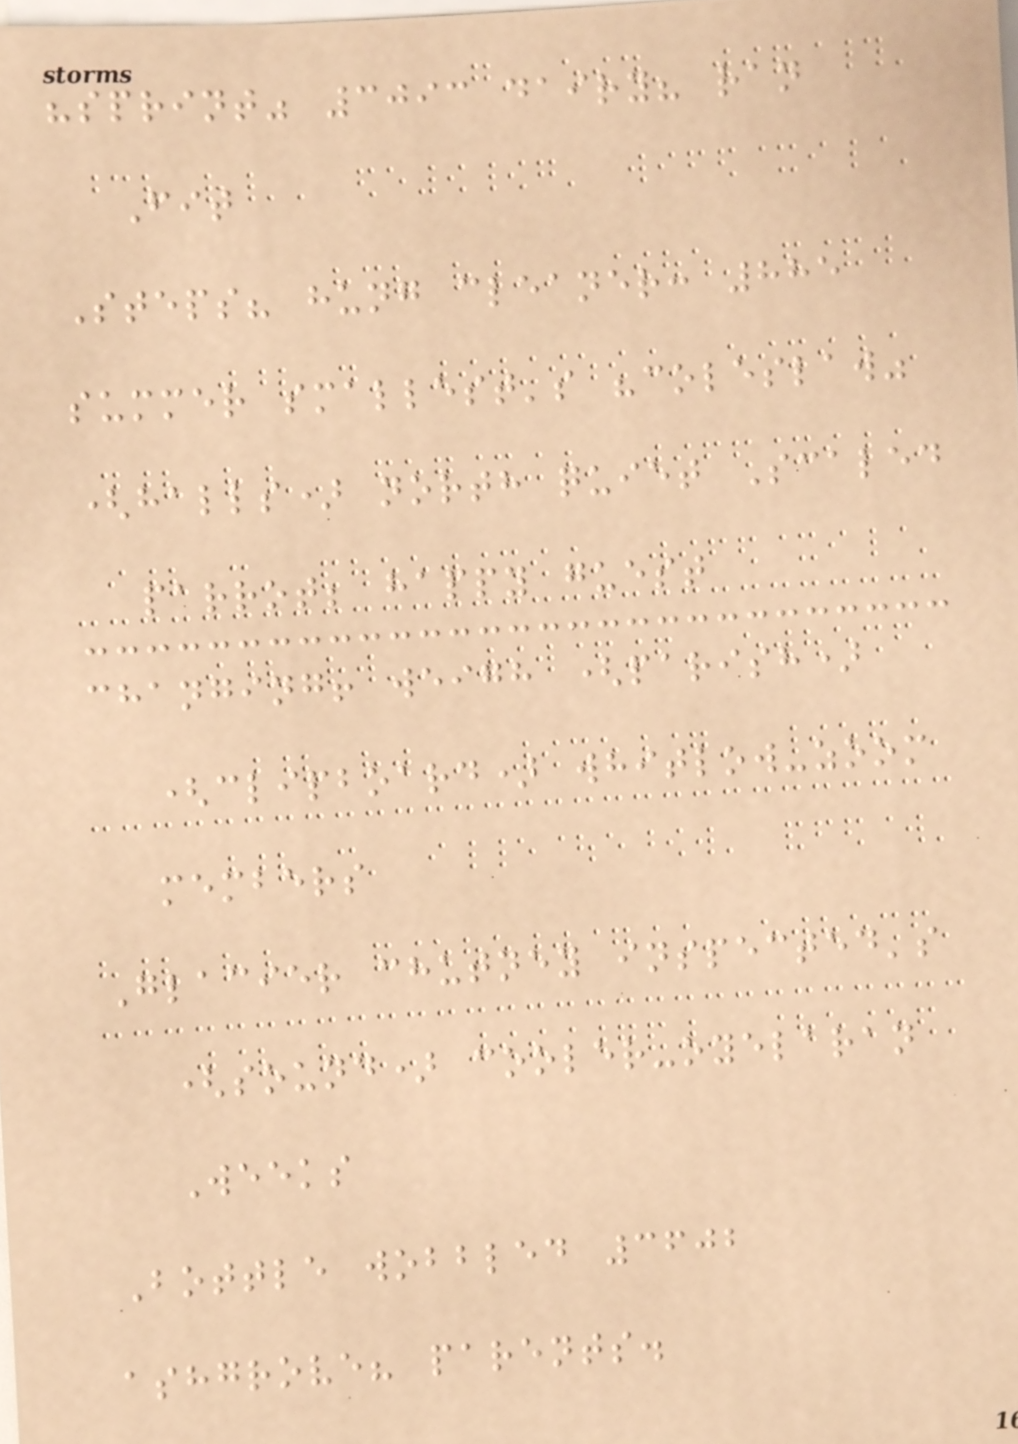"sprint" 3093 dairy? ran
Fit
Steps? hung cleaner: 885
summer smallest's "coleslaw"
(halls) north quiet Scaled
parrot; happy guest
changing! weigh (parish)
(clipboard) whitlow-zoom
members
Glacier chutney inspected's
(sound) cooler-oyelaran
Weeks
Bottle wobbled 3602
ashgrove? parents.
